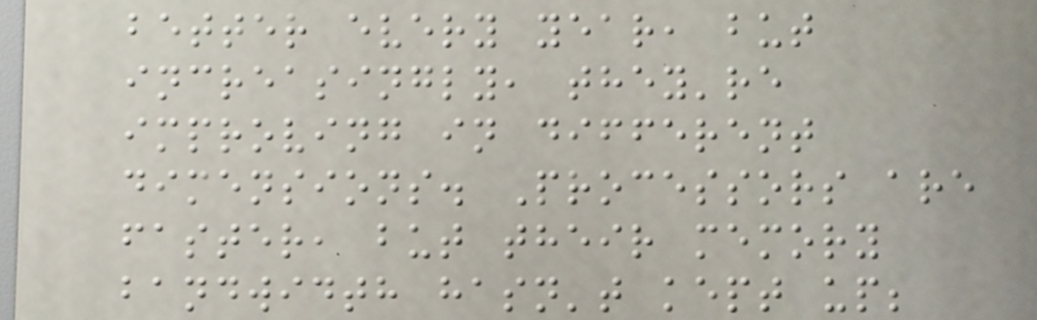better every year, but
increasingly, they're
improving in different
dimensions. Processors are
faster, but their memory
bandwidth hasn't kept up;
